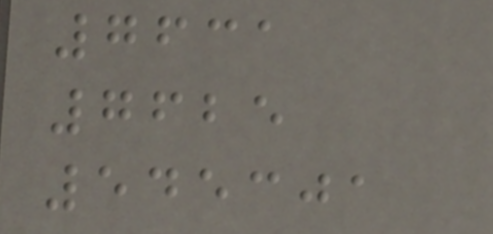7631
7625
545301
